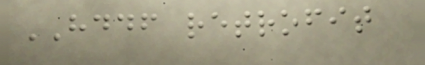HDDF retrofit
